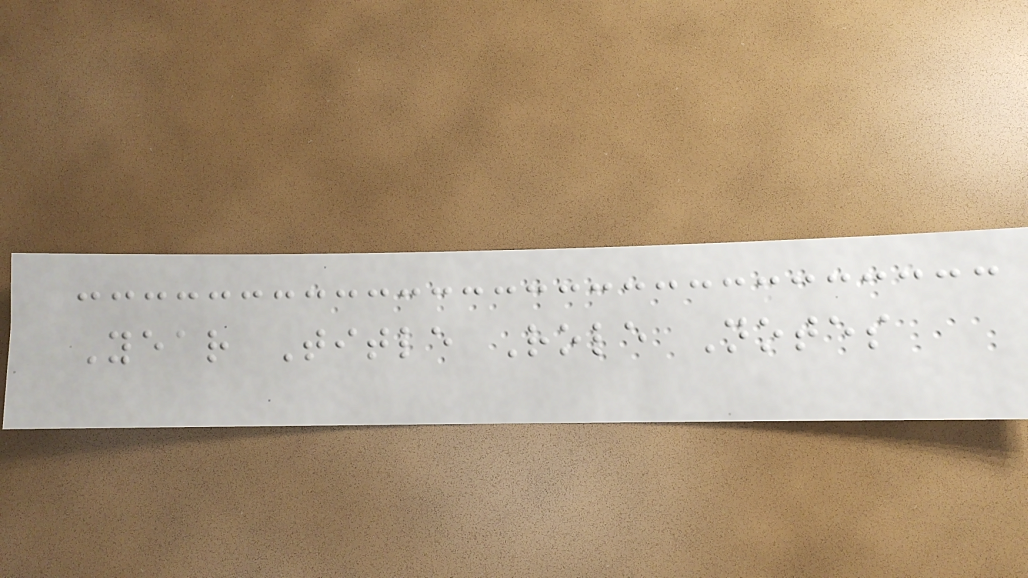Year Title Role Notes
